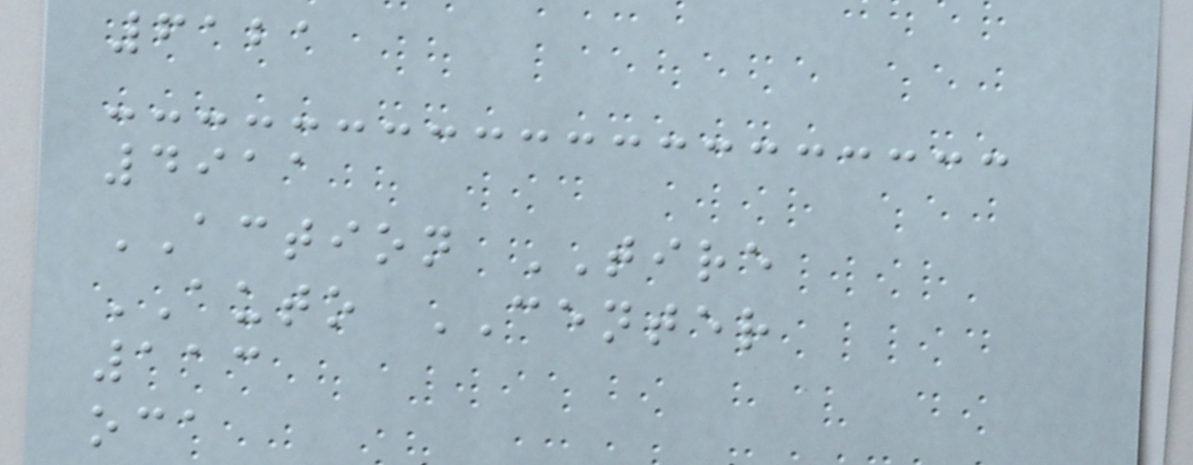6121
4911
ACTION TIRE
AUTO CENTER
113
oca
